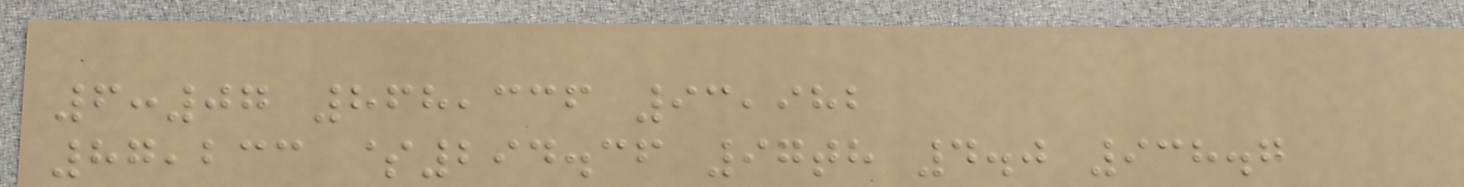6:07 868,336 93,982
87,233 $294.36 97th 4.0 938.7
